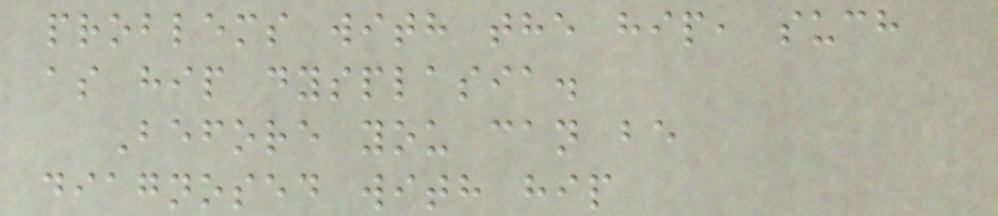problems with the hip, such
as hip dysplasia.
Before you can be
diagnosed with hip
